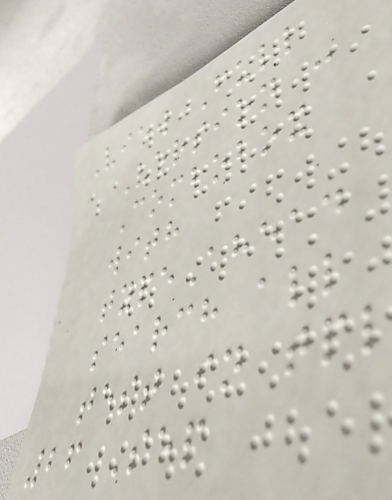View Full
Version :
Combobox
with
typeAhead
search all
test in tpl
26 Sep
